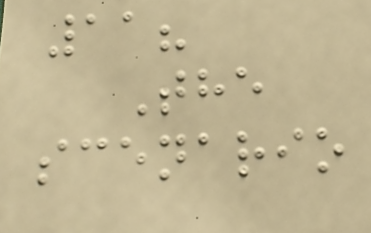11?
The
scenario
